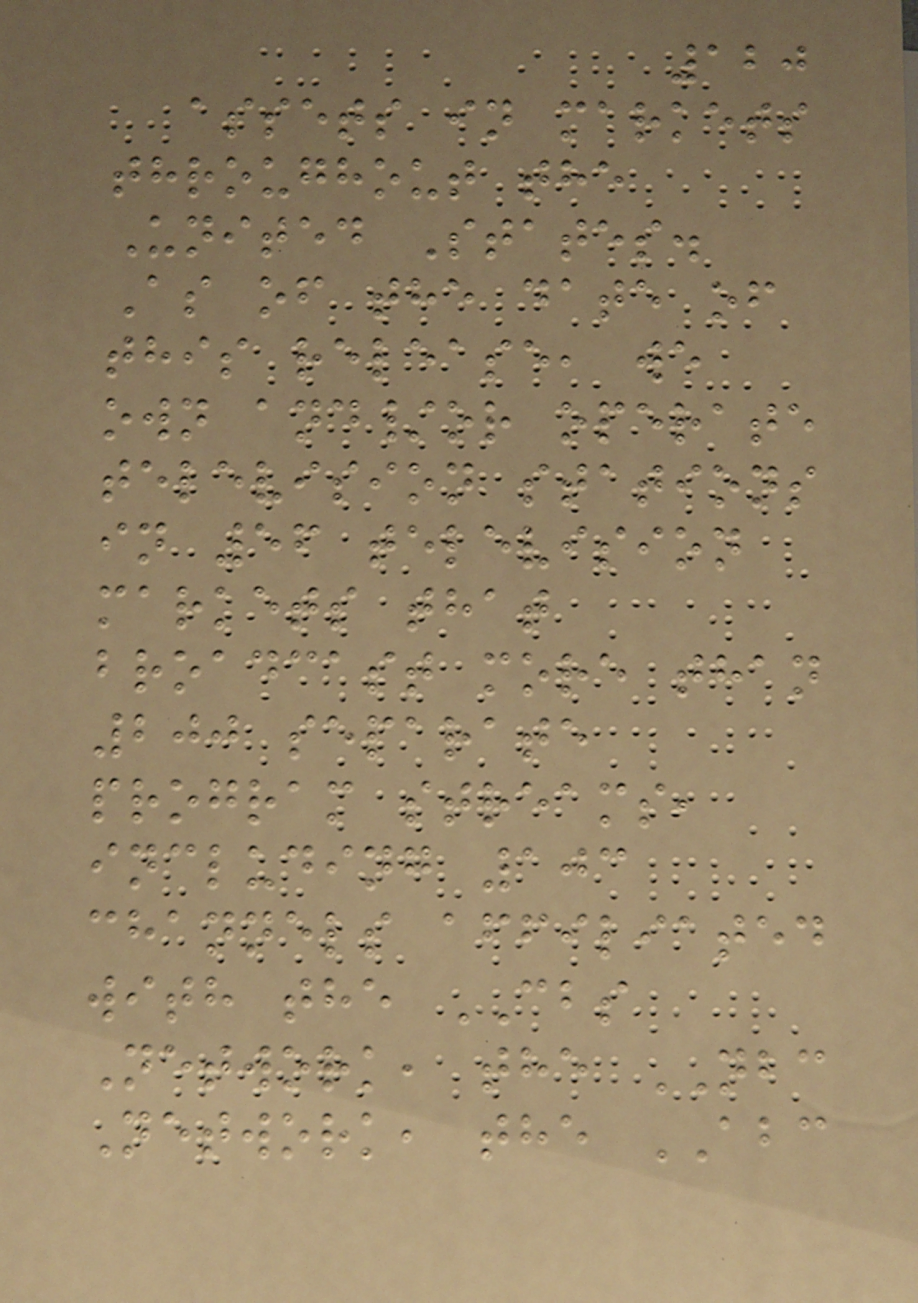120
assets in markets
throughout the
United States.
As of the date of
this release, we
own and/or operate
television stations
in 56 television
markets that
broadcast more than
200 separate
program streams,
including 103
channels affiliated
with the CBS
Network, the NBC
Network, the ABC
